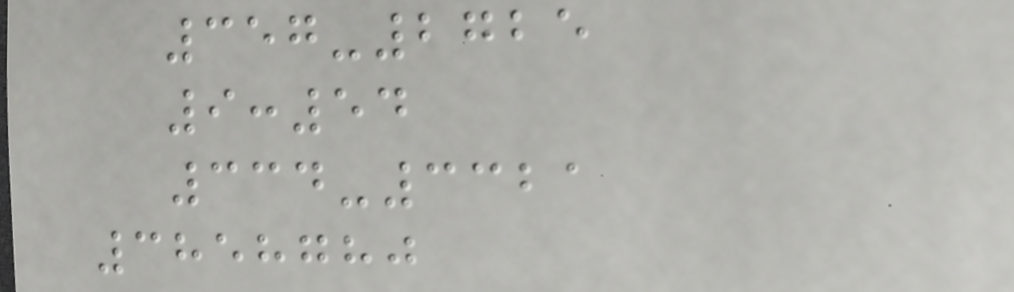357-2725
9:54
334-3321
3858780
